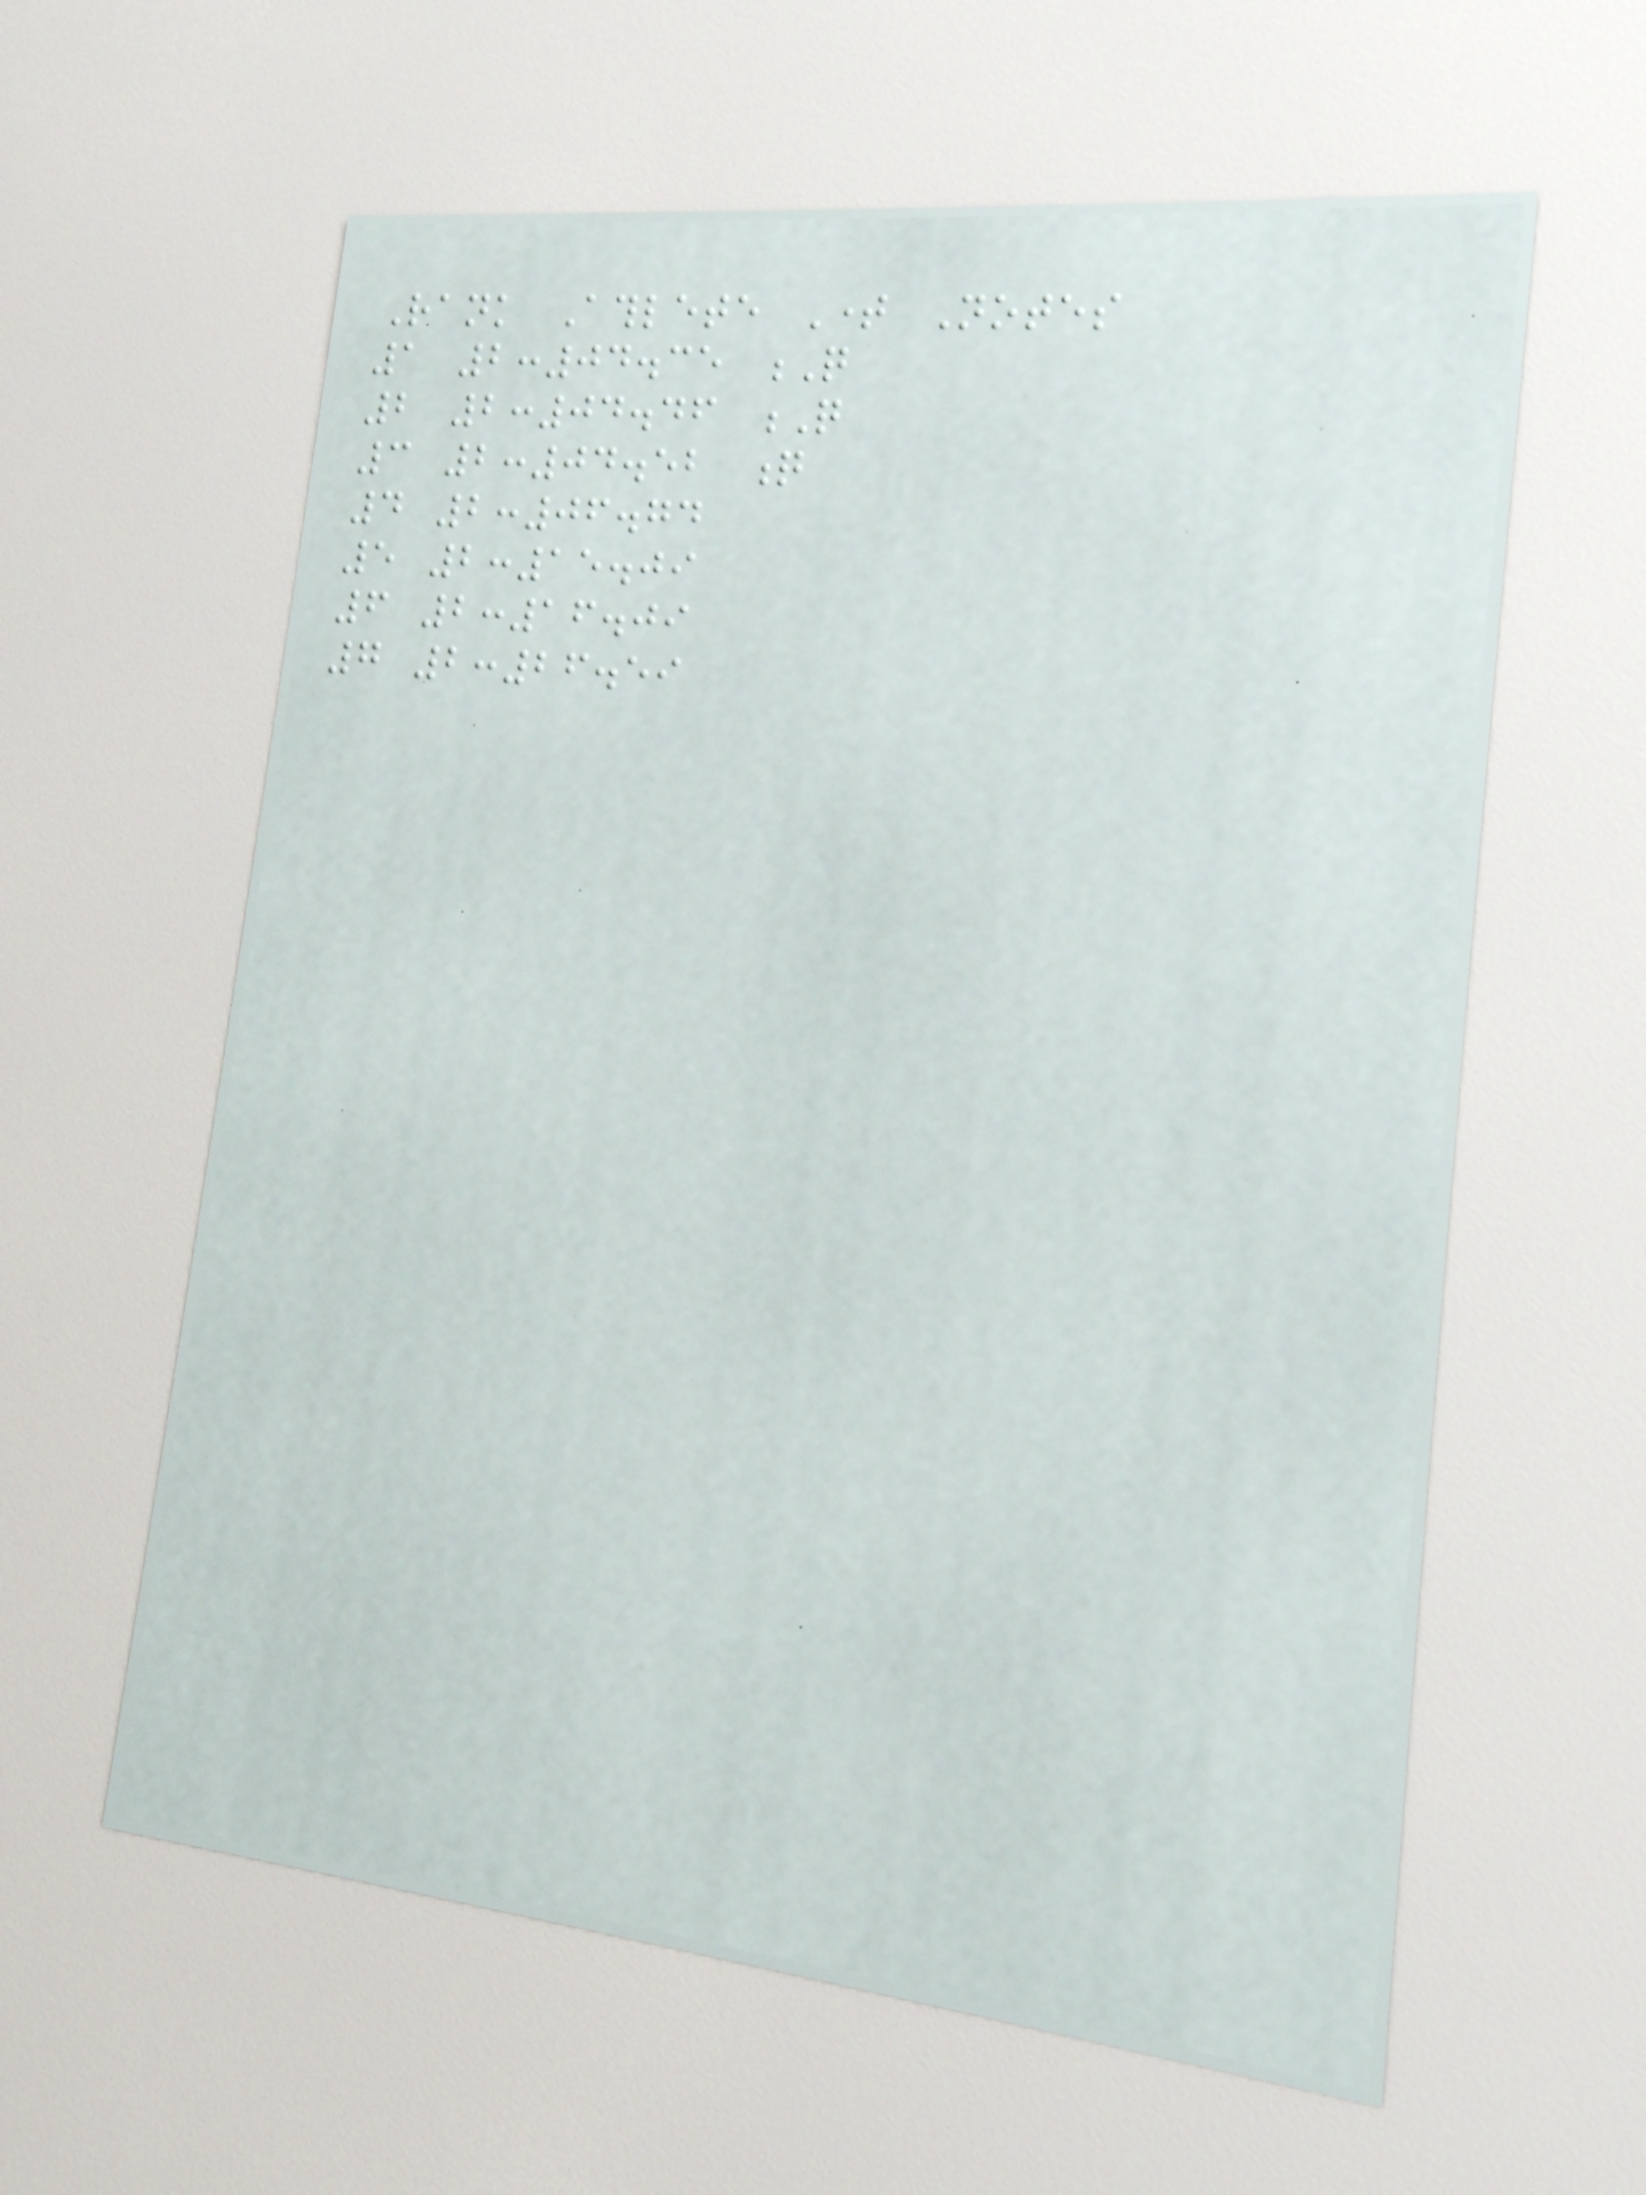Rank Athlete Time Notes
1 2:04.35 Q
2 2:04.46 Q
3 2:04.52 q
4 2:06.74
5 2:15.09
6 2:16.09
7 2:26.59
